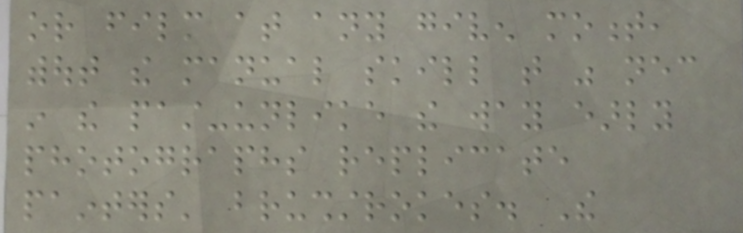or film at any given moment,
without the manual skill that was necessary
in the past-unlike the way early
photographs replicate
painters' brushstrokes. The
